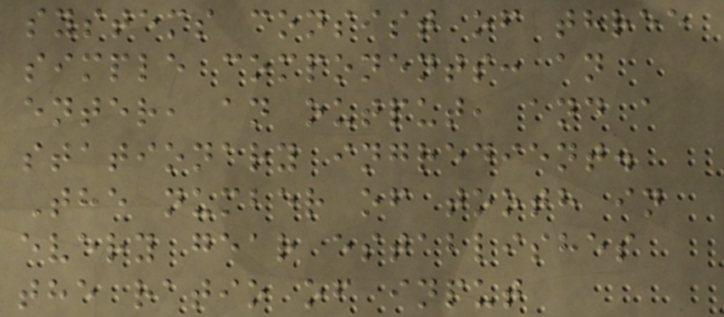systems consist of three
simple components: an
enter, an output, and a
stationary ingredient.
The number of tooth in
every gear establishes
the ratio of input
